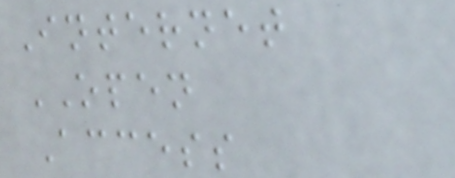Internet
OPEN
Access
